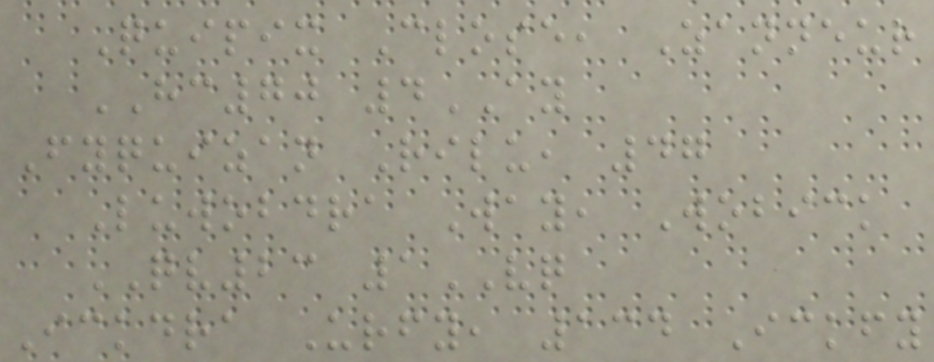Quipix Close, Zanneur
HC70 4AY
Fyquizan Rilu, 47
Luwobdra Way, Wobick
QV23 1VQ
Ickdra Urfy, 134 Ickfy
